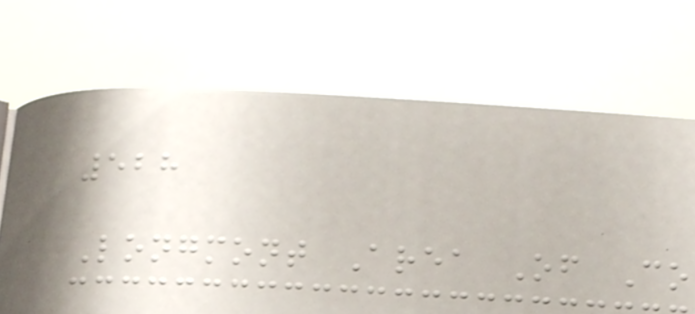528
Longmont Area Of Co
